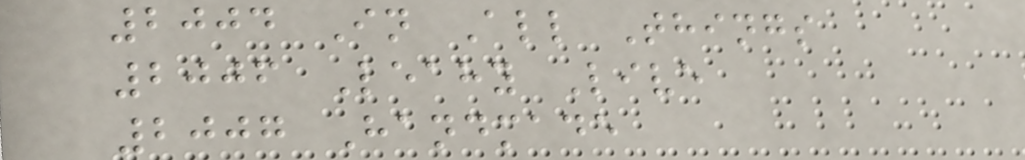2004 In All Things
2006 Leahy Live
2007 Handmade
